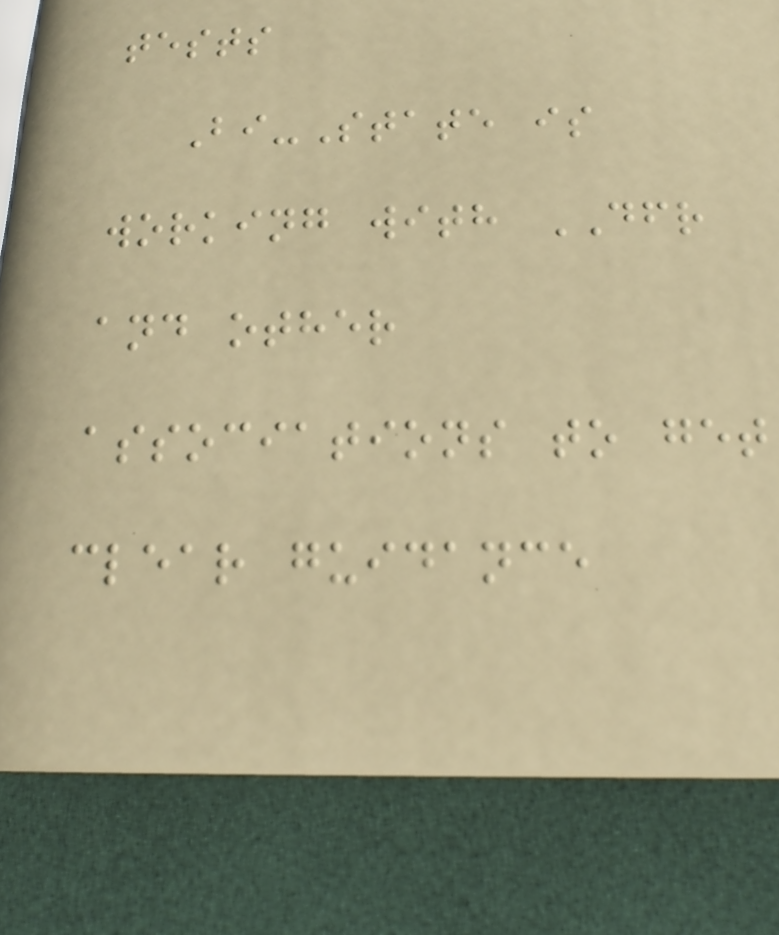tests
Bi-State is
working with DFR
and other
associations to get
clear guidance
